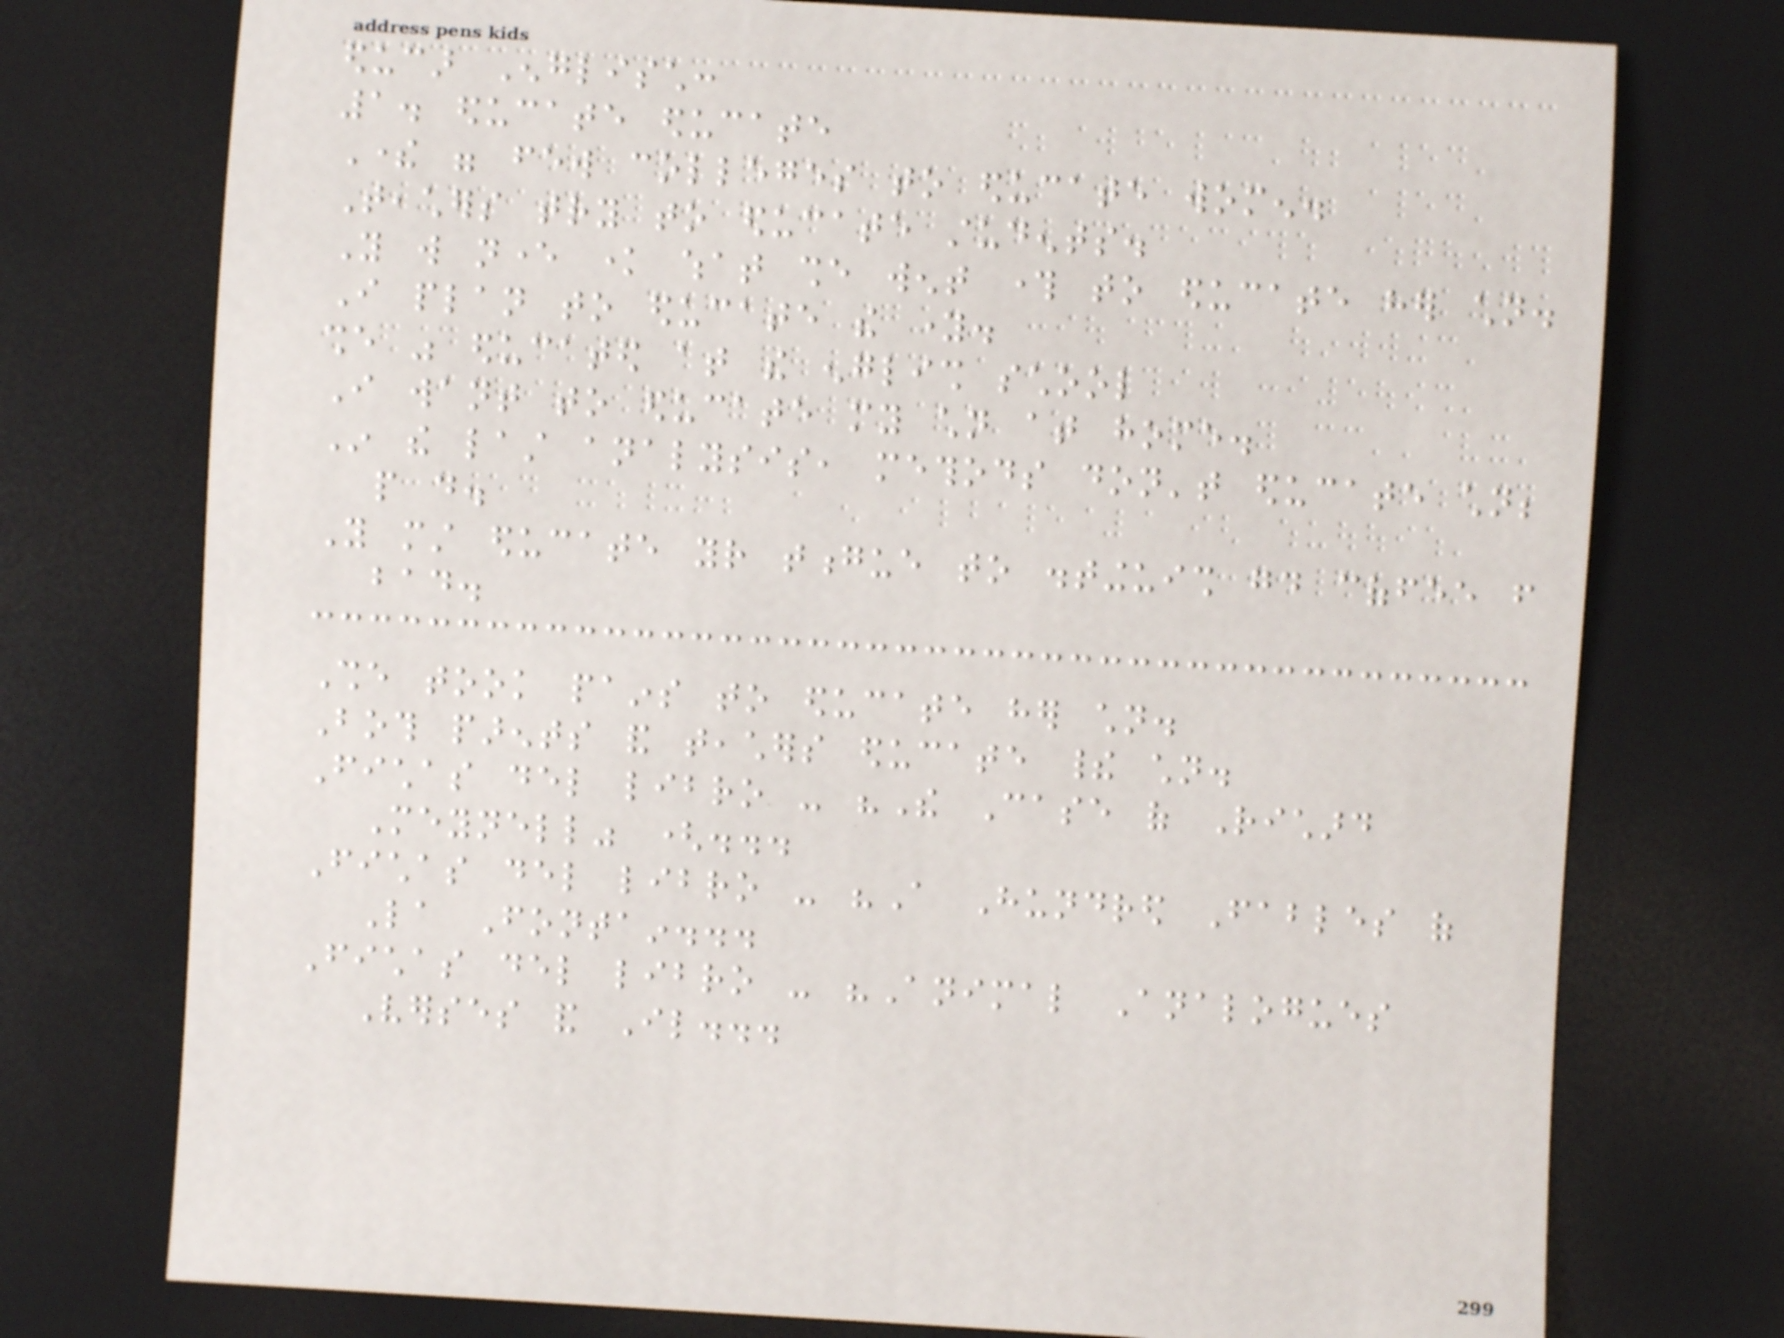educar Englisch:
1. educate educate
There were few colleges to educate women.
Teachers try to educate students.
You will never know what she went through to educate her children.
I plan to educate the young.
she was educated at the english school
I want to educate my children at home.
In the last analysis, methods don't educate children;
people do.
You must educate your tongue to distinguish good coffee from
bad.
She took pains to educate her children.
Both parents and teachers educate their children.
Fichas del libro - "The Case of Richard
Meynell" (...
Fichas del libro - "A Hundred Fables of
La Fontain...
Fichas del libro - "Animal Analogues
Verses and Il...
